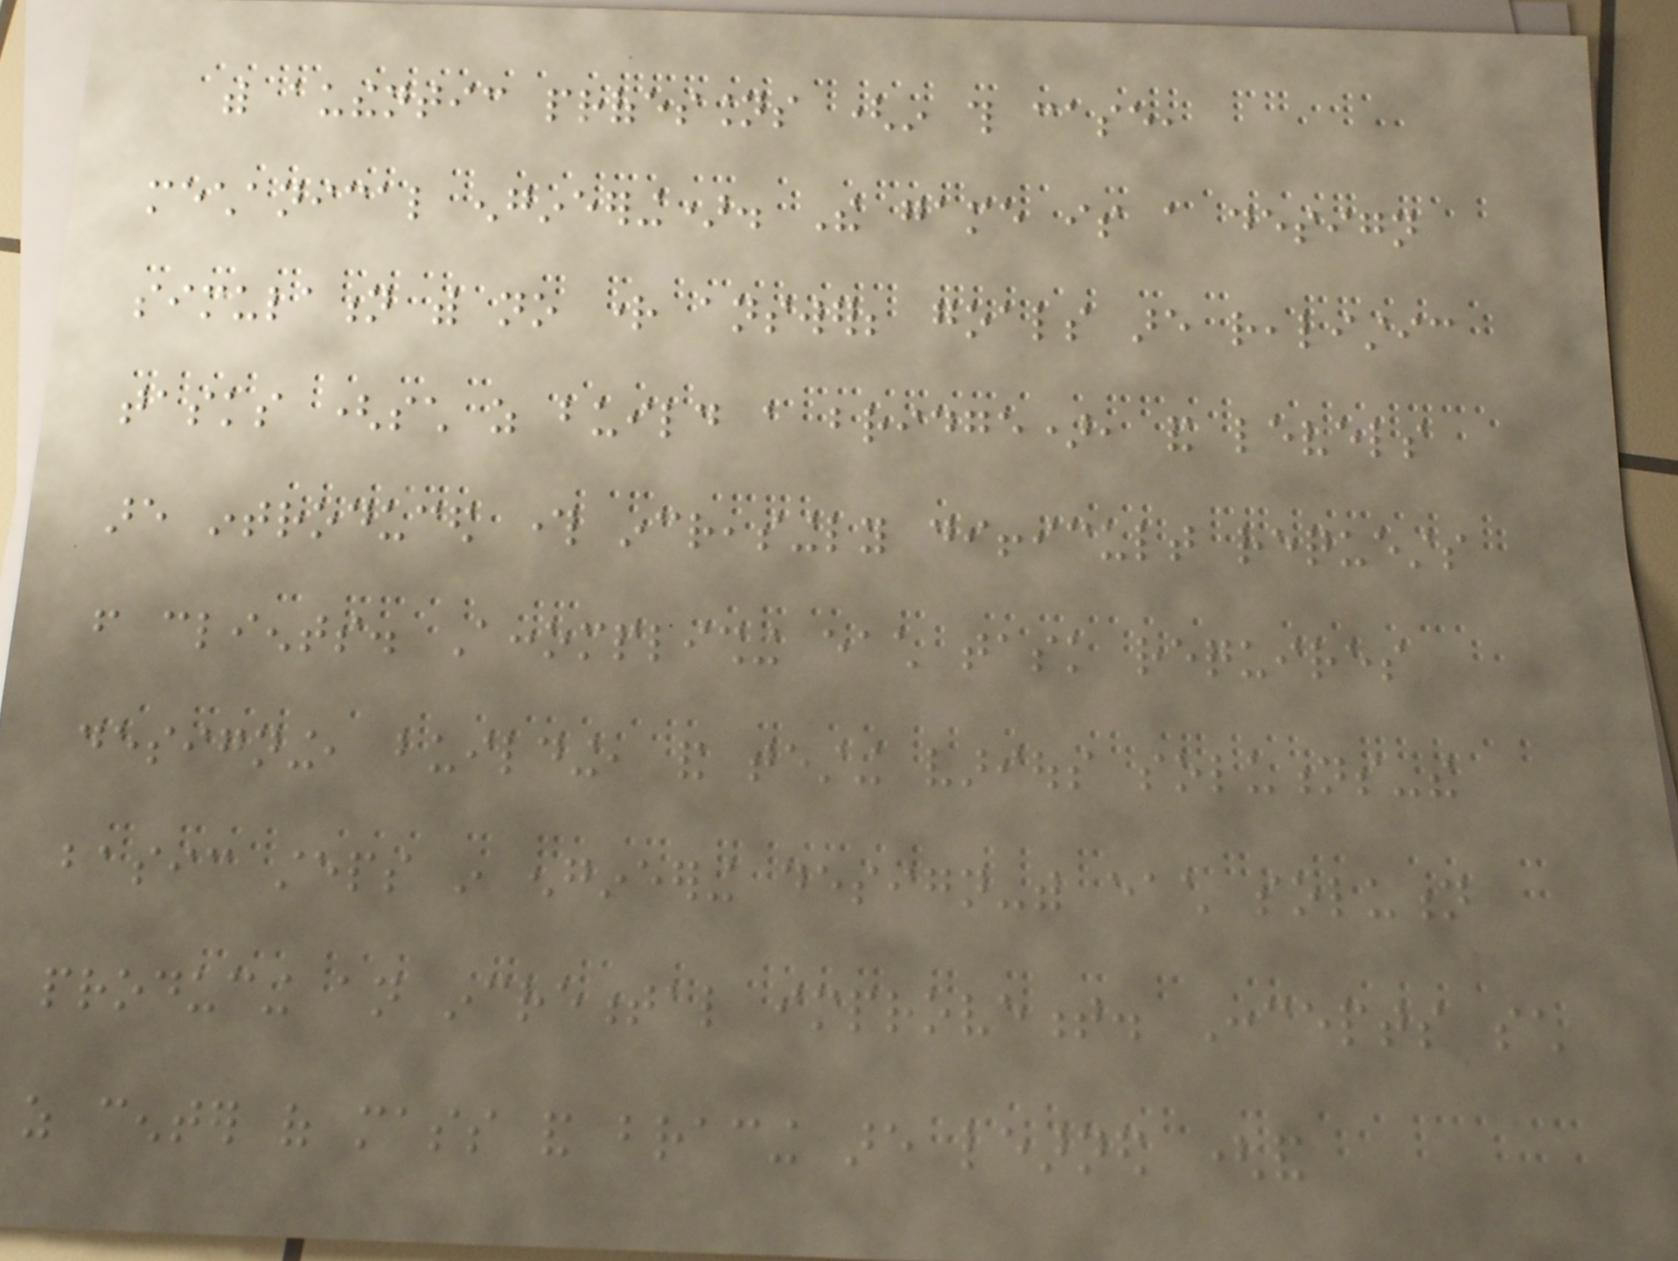with authentic professions (in this case,
mechanical engineering). The game is a design
simulation with no right answer; goals are realistic
tasks (such as build a bridge), and levels
are introduced through increasingly difficult requests
from clients. Accomplishing each task requires
designing, building, and testing various solutions-the
basic steps in engineering design-with each solution
producing an incremental improvement. Concepts such
as center of mass and bracing are learned (and
